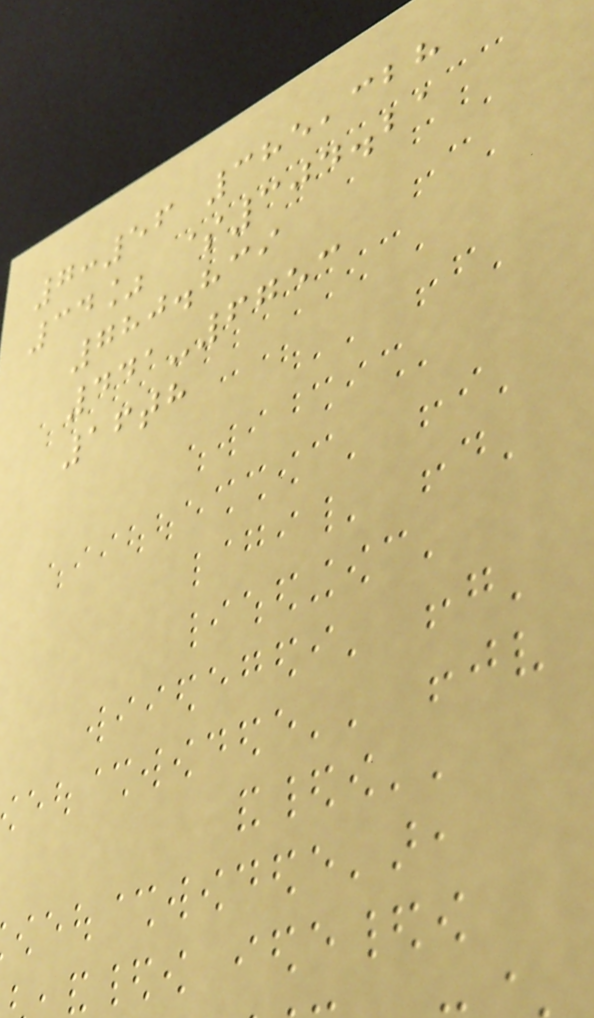7:56 385,328
34% $304.21
780.839
441-6753
16th
